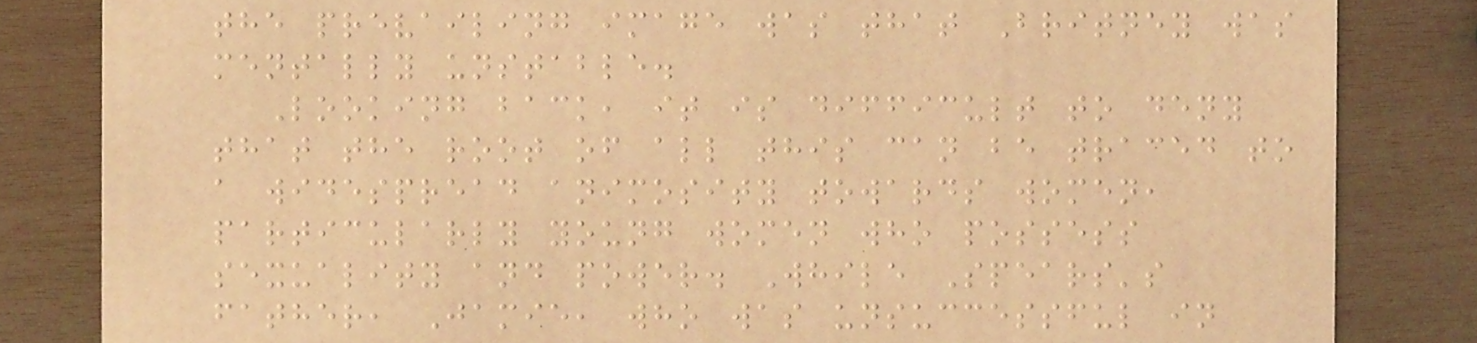the prevailing image was that Britney was
mentally unstable.
Looking back, it is difficult to deny
that the root of all this can be traced to
a widespread animosity towards women,
particularly young women who possess
sexuality and power. While Spears's
father, Jamie, who was unsuccessful in
